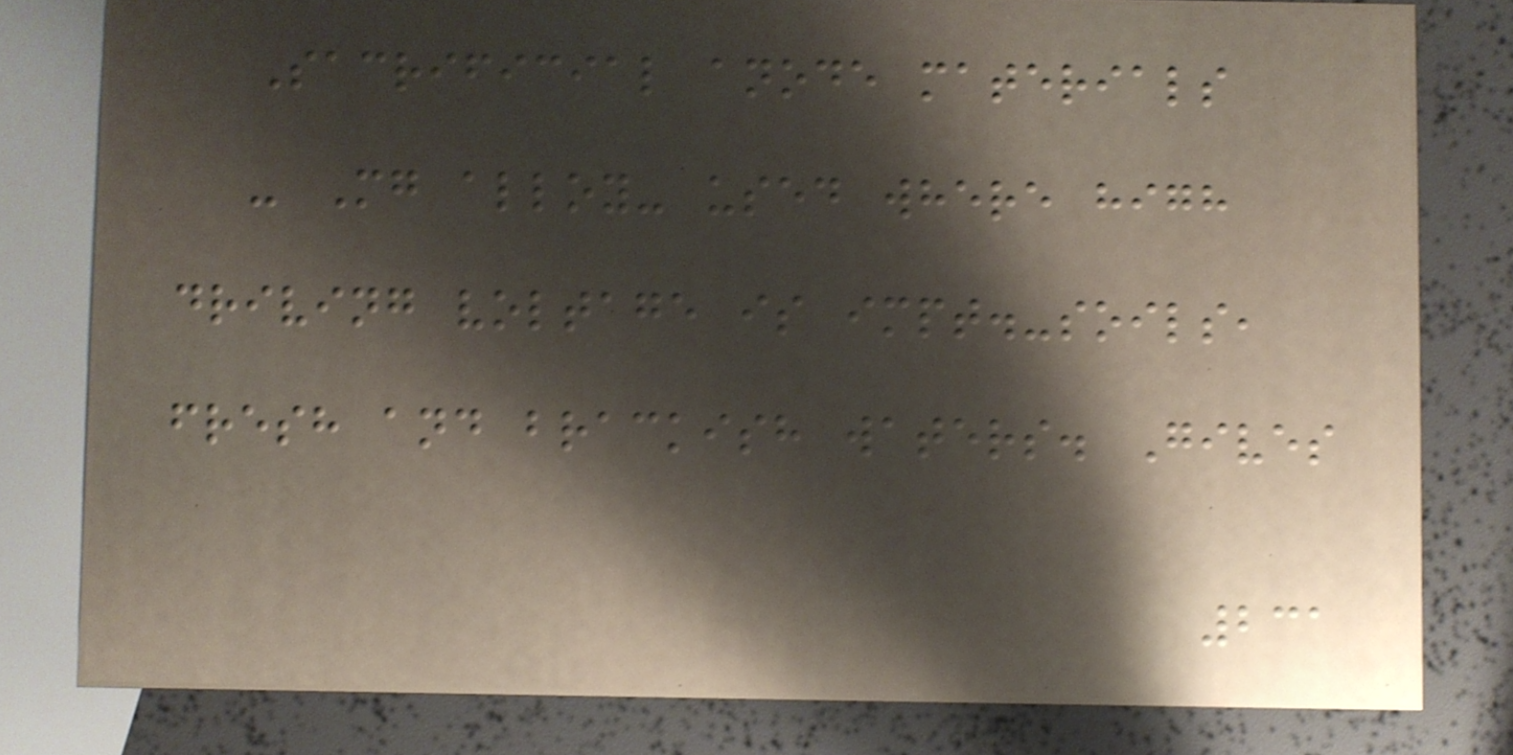Sacrificial anode materials
- Mg alloy- used where high
driving voltage is impt.-soils,
fresh and brackish waters. Gives
231
